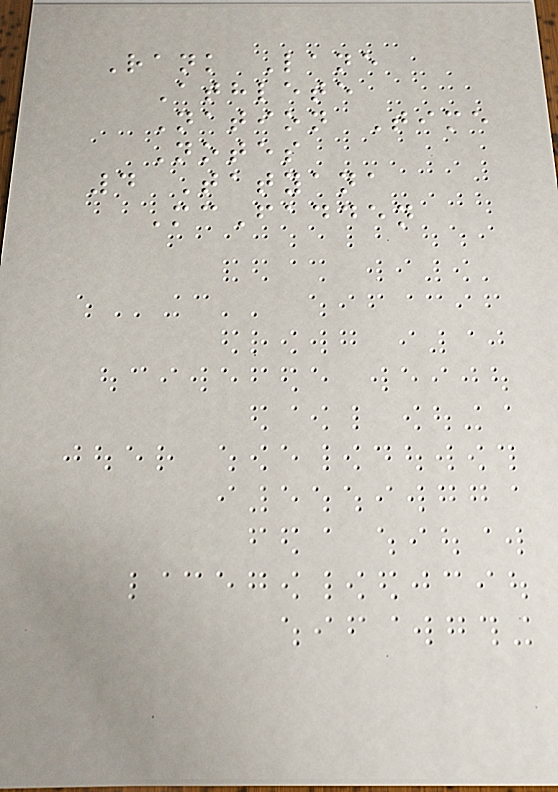Rank Lane
Athlete
Nation Time
Notes
4 Tatyana
McFadden
